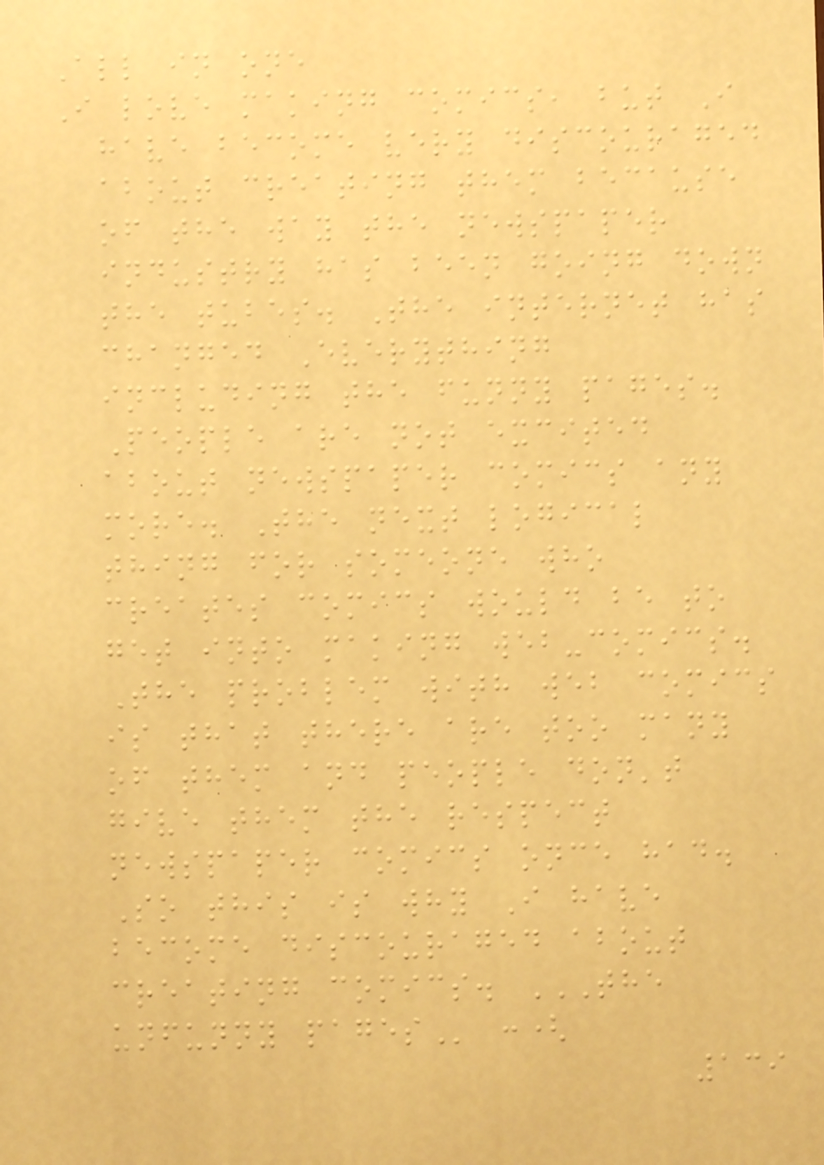All in one
I love making comics, but I
have become very discouraged
about creating them because
of the way the newspaper
industry has been going down
the tubes. The internet has
changed Everything
including the funny pages.
People are not excited
about newspaper comics any
more. The next logical
thing for someone who
creates comics would be to
get into making web-comics.
The problem with web comics
is that there are too many
of them and people don't
give them the respect
newspaper comics once had.
So this is why I have
become discouraged about
creating comics. THE
UNFUNNY PAGES :(
139
